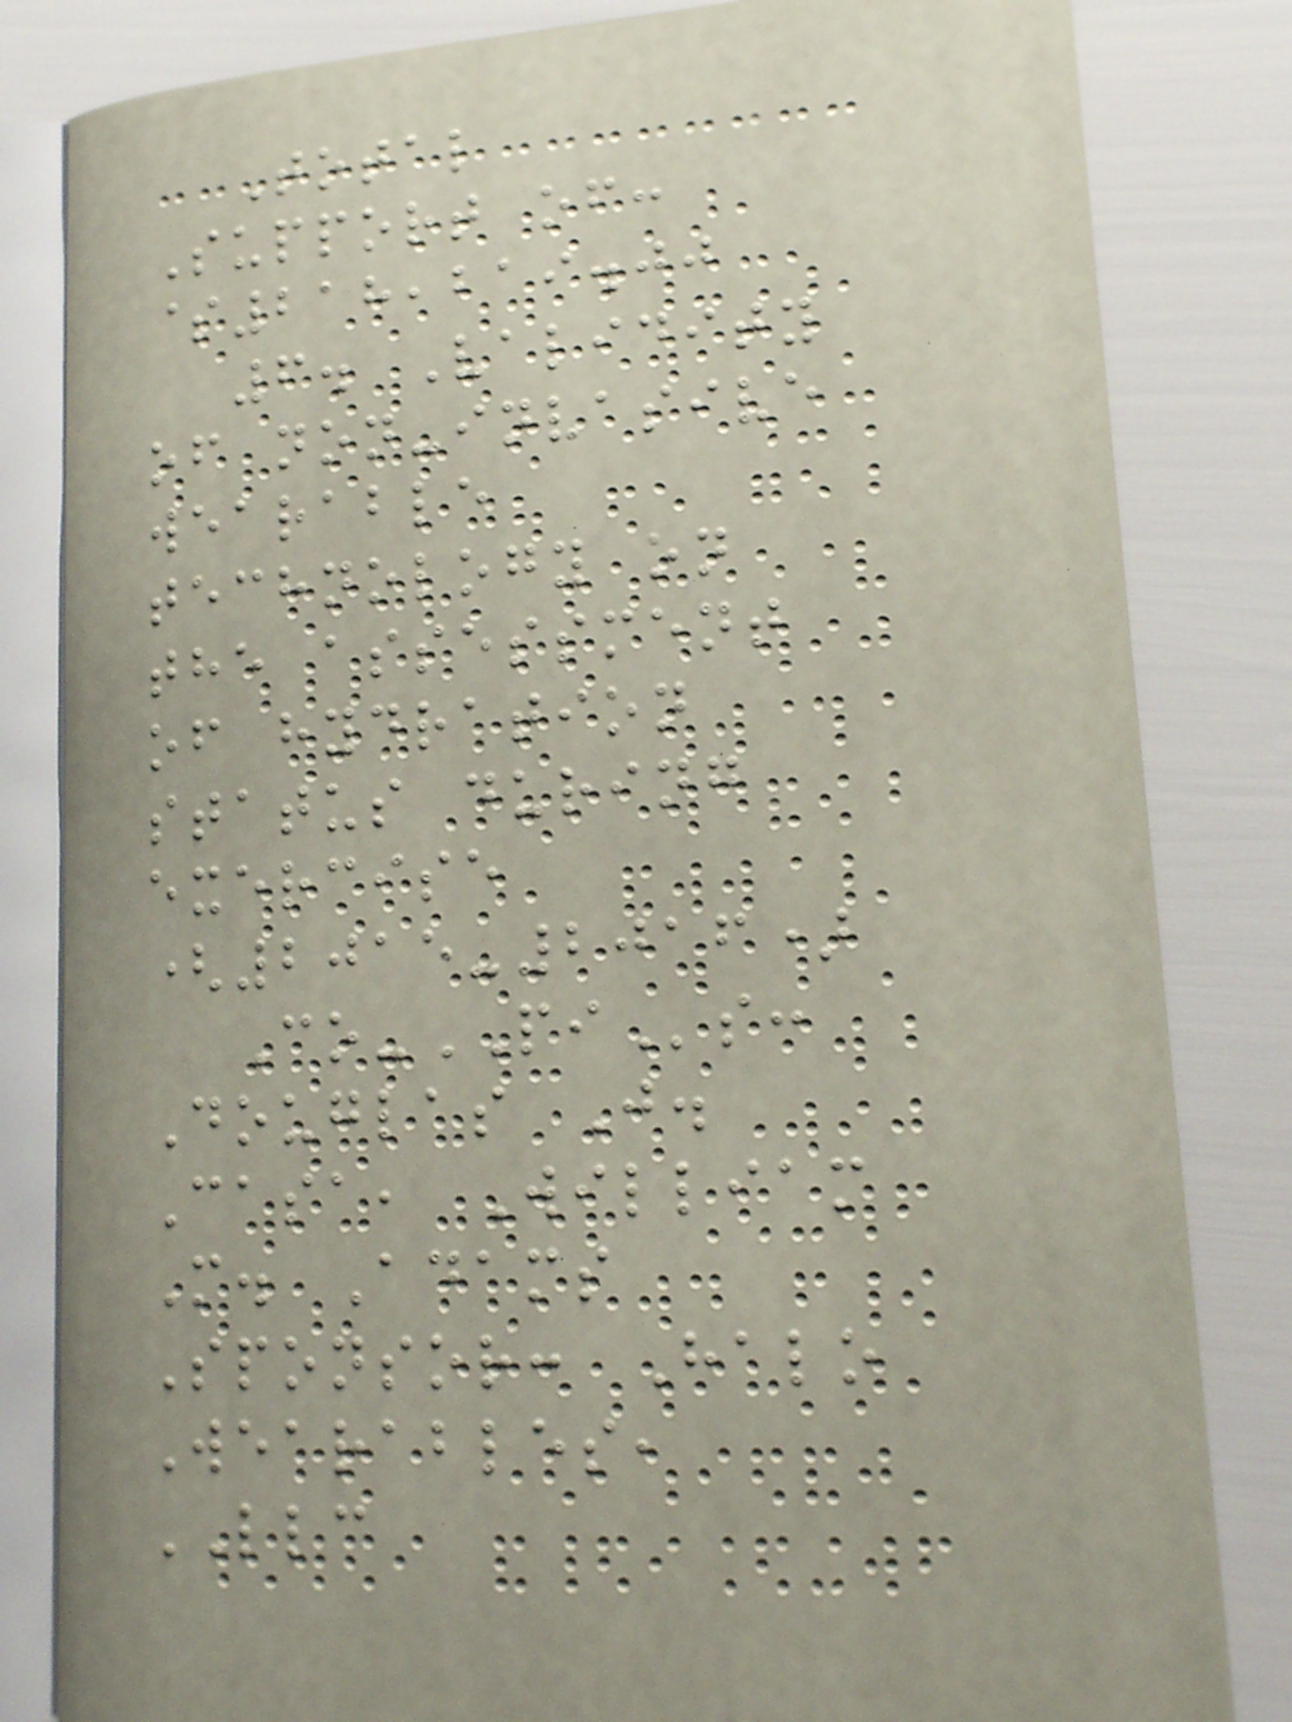Total
Support of:
$218,219.00
6. Validity
of non-invasive
wearable
technology on
the assessment
of hydration
status during
exercise
(2015-2016)
Co-PIs:
Douglas J.
Casa, William
M. Adams
Sponsor: Halo
Wearables,
LLC
